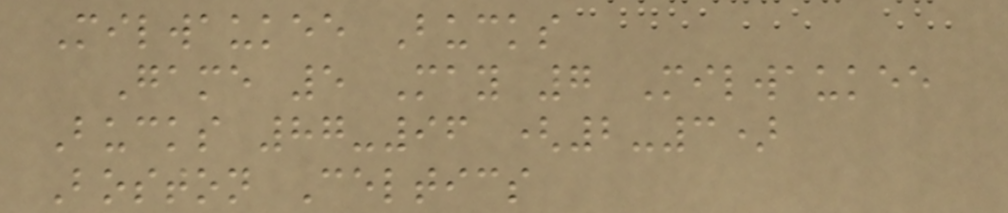Milwaukee Bucks
Game 5 May 7 Milwaukee
Bucks 87-96 (2-3)
Boston Celtics
